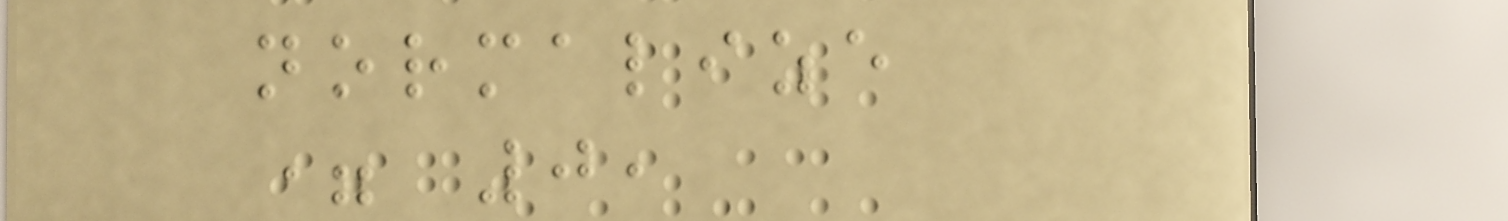normalize
= 0,
